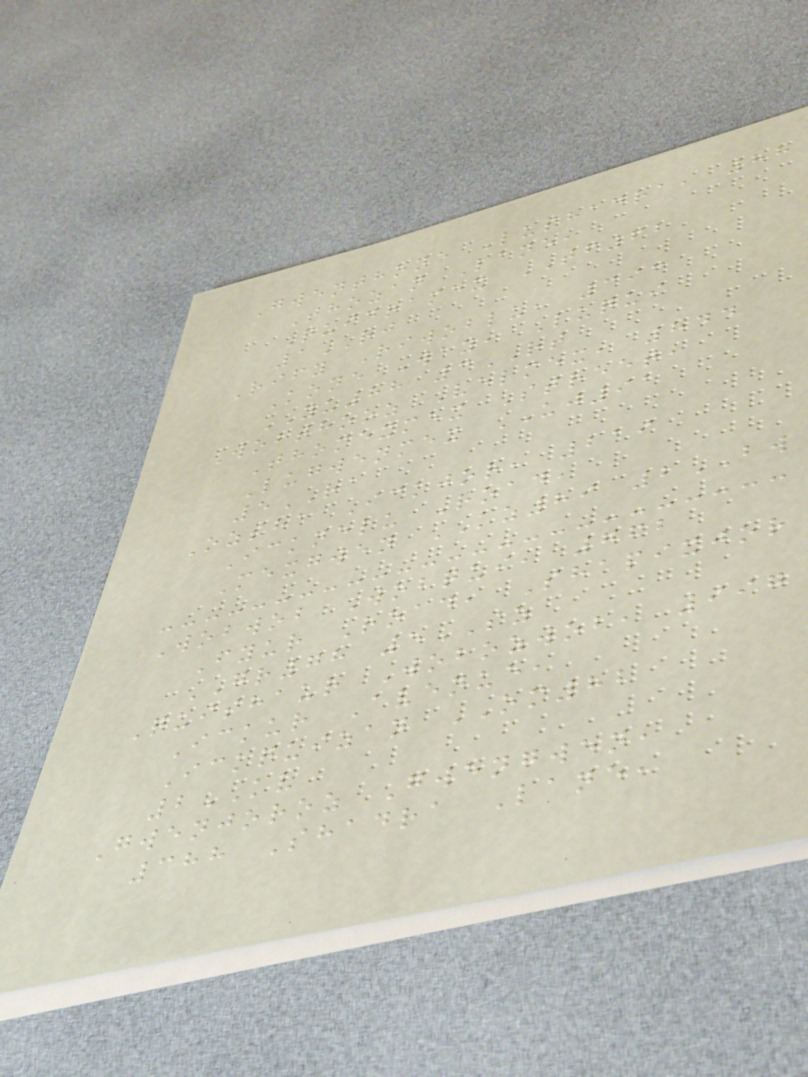Gwenthone Lushadra, 88
Thozan Lane,
Quidramex TF62
1RJ
Rify Riwoblu, 393
Kone Way, Luqui
YU88 3RT
Wobthooz Velmex, 844
Thomexmex Street,
Lugwenmex UJ91
5RA
Ozsha Ickjor, 219
Icknelu Road,
Mexgwen KZ89 2BW
Wobwob Wobqui, 762
Fyur Road, Shapixjor
GR78 5SZ
Quishaur Wobozwob, 997
Ickur Avenue,
Ickquizan OM82
2KV
Gwenjoroz Gwengwen,
388 Shadra Lane,
